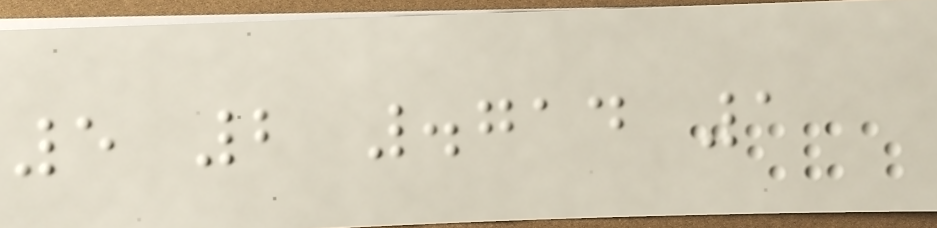5 2 .714 1
